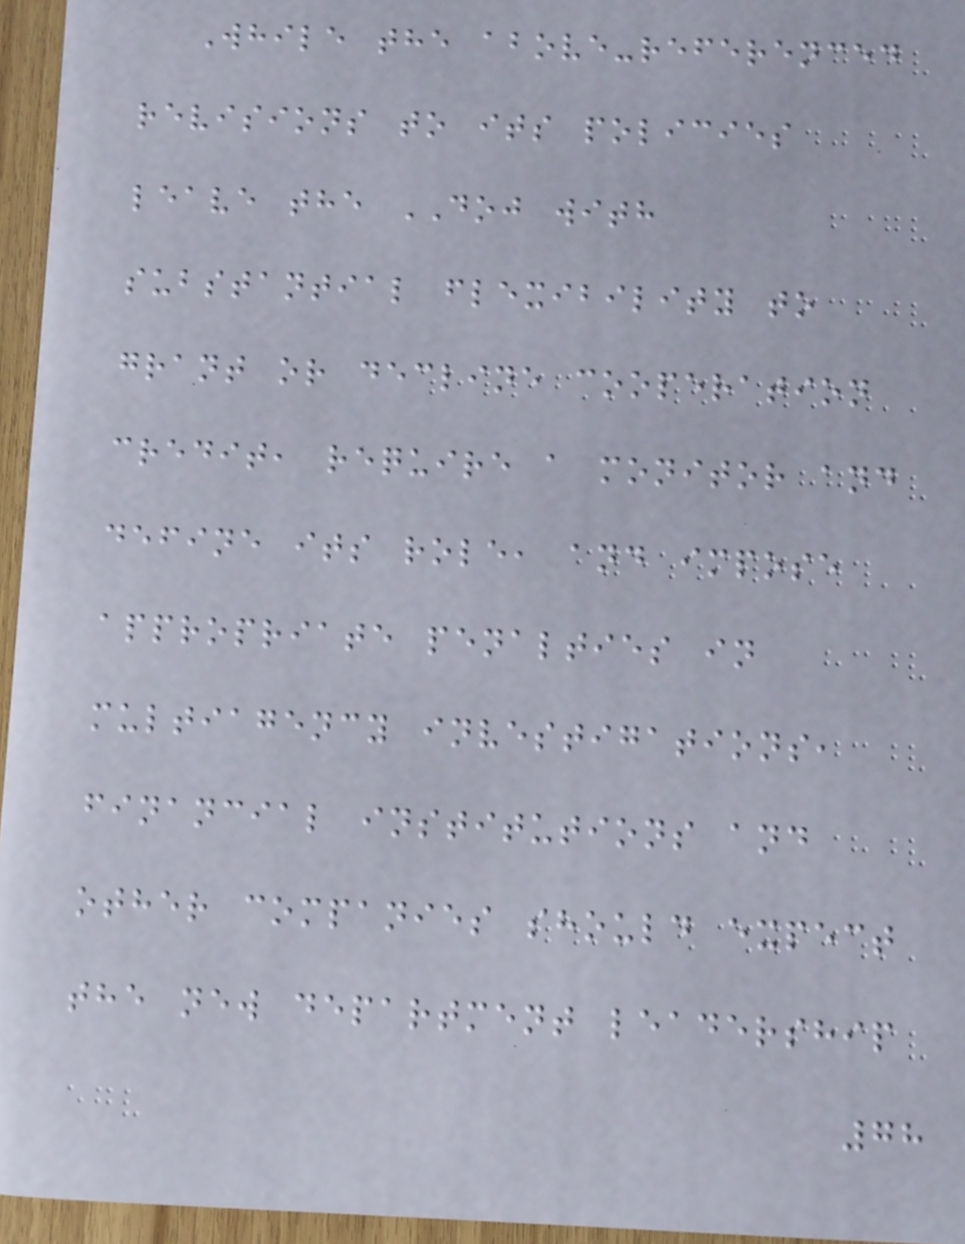While the above-referenced
revisions to its policies
leave the DOJ with
substantial flexibility to
grant or decline cooperation
credit, require a monitor and
define its role, and impose
appropriate penalties in
multiagency investigations,
financial institutions and
other companies should expect
the new department leadership
78
